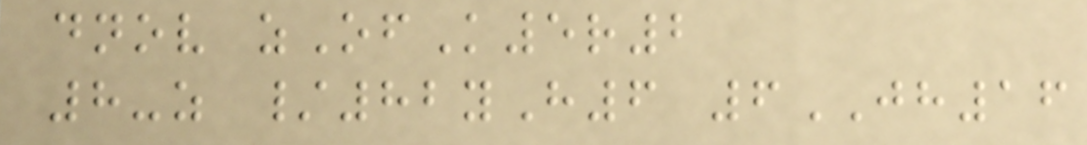dnov zOfK5r2
8-z /82yH6 6JH16
